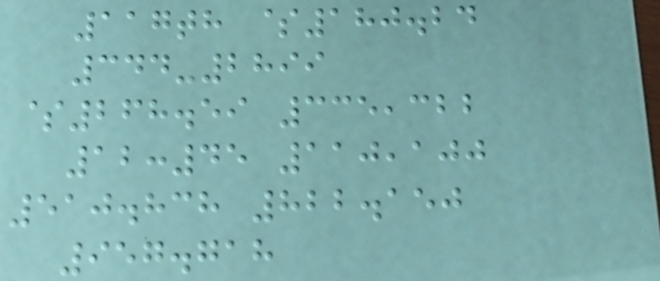117th $180.24
344-2899
$268.59 335,322
12:45 110,100
510.838 822.150
957.718
